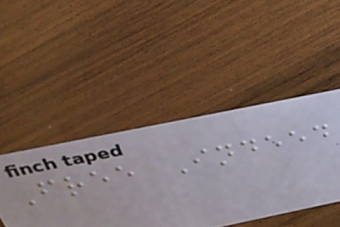Free Indeed
